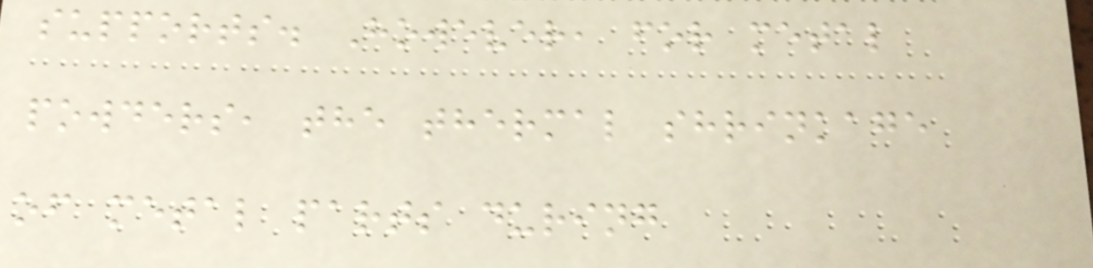supports. However, for metal
powders, the thermal shrinkage
of metal parts during
